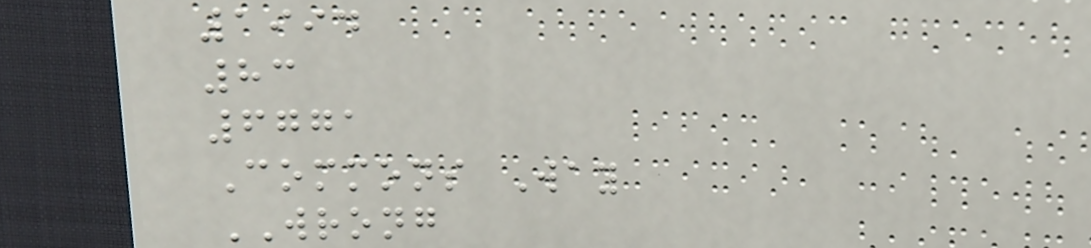1994
83
6771
Commons Way
WRONG
